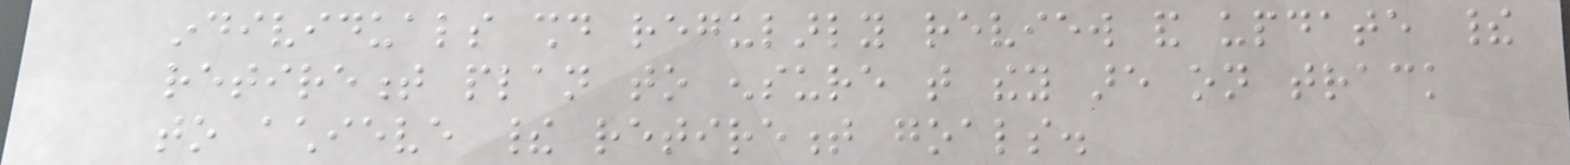individuals should regularly review and update their
retirement plan to ensure that they are on track
to achieve their retirement goals.
